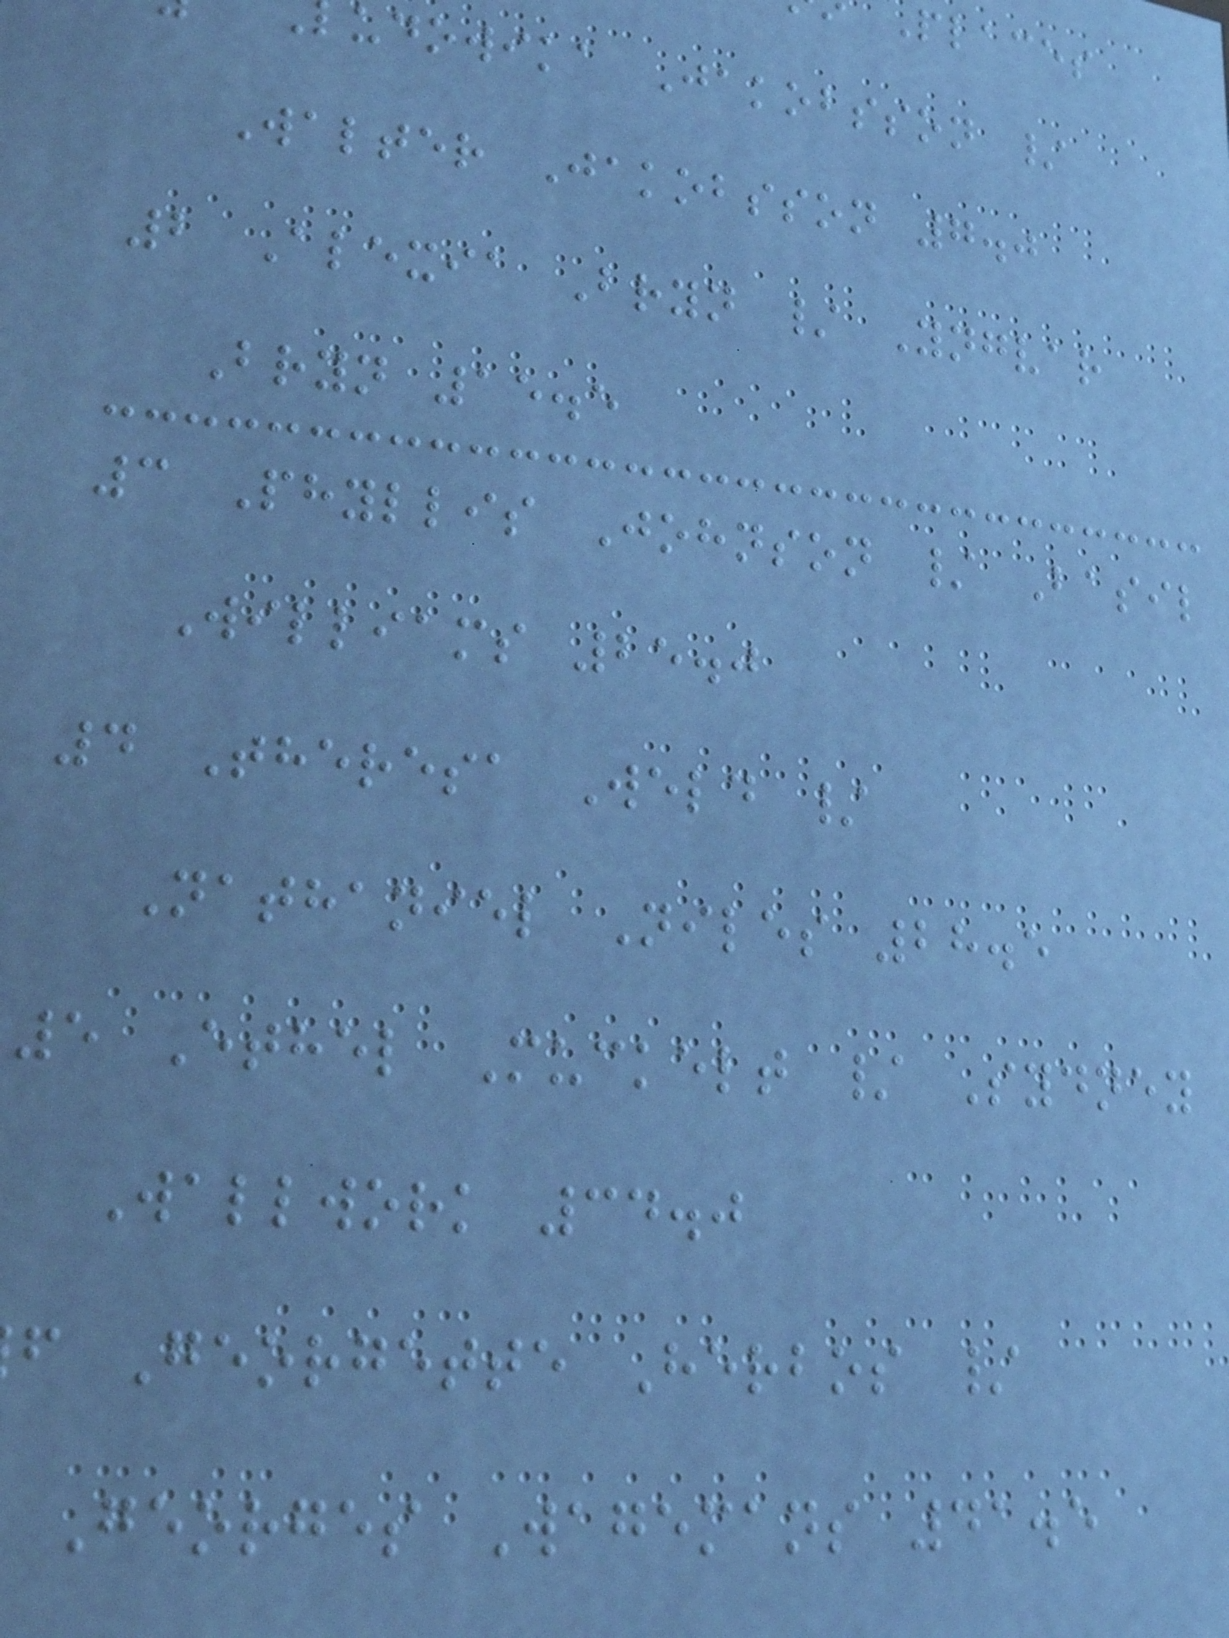udowika Jakobsson /
Walter Jakobsson 7.0
2 Alexia Bryn / Yngvar
Bryn 15.5
3 Phyllis Johnson / Basil
Williams 25.0
4 Theresa Weld /
Nathaniel Niles 28.5
5 Ethel Muckelt / Sydney
Wallwork 34.0
f Georgette Herbos /
Georges Wagemans 41.5
